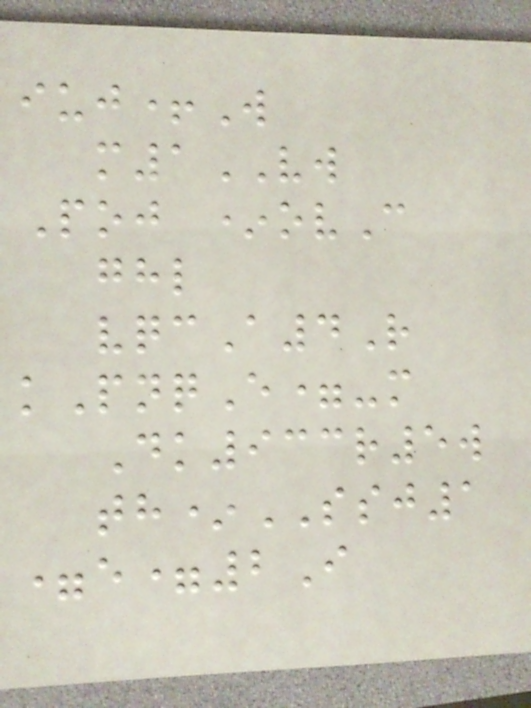iuj+W
m1VW
Poj *ovC
ghl
vqcA4R
kPnqE=-m
Dk933r5w
th*SSJ1
=e=2I
